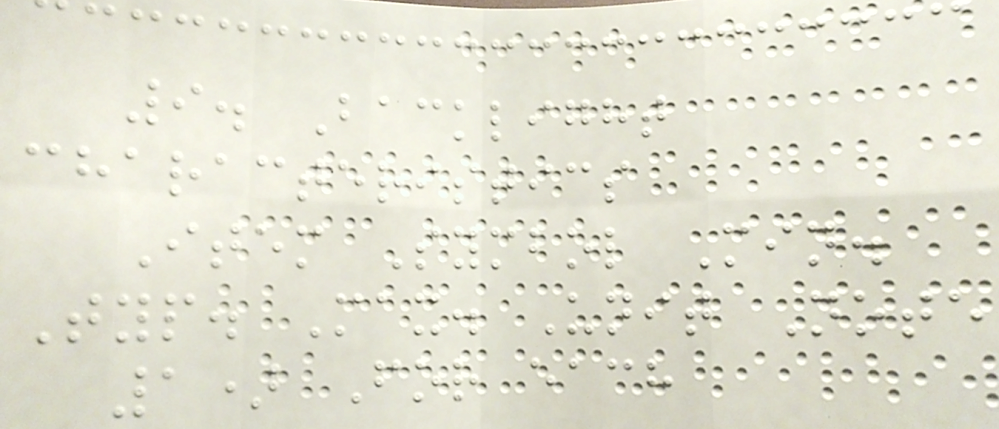9. Backlight
characteristics
Item Symbol Min.
Typ. Max. Unit Note
1) For each
